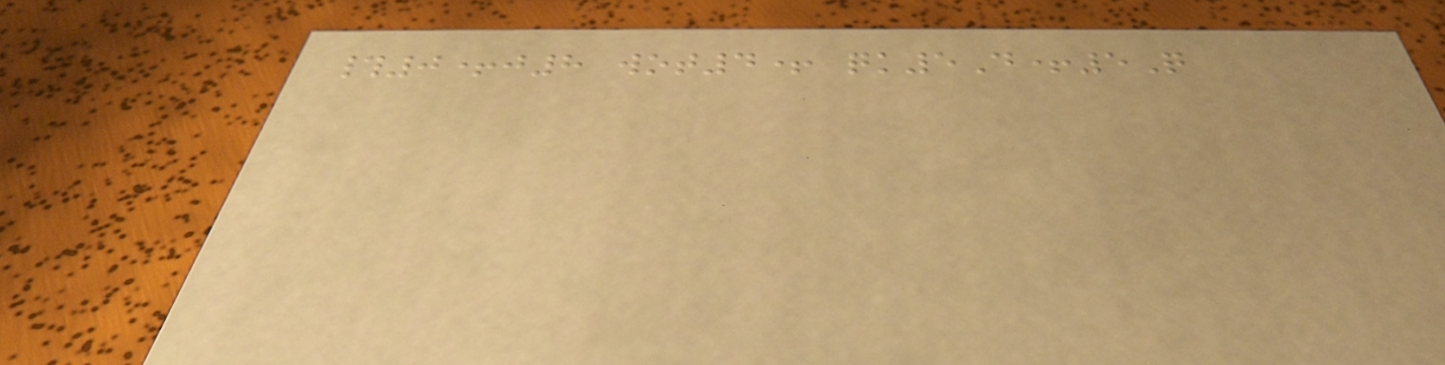#0+j8 wot4+ qk5D+5Q
